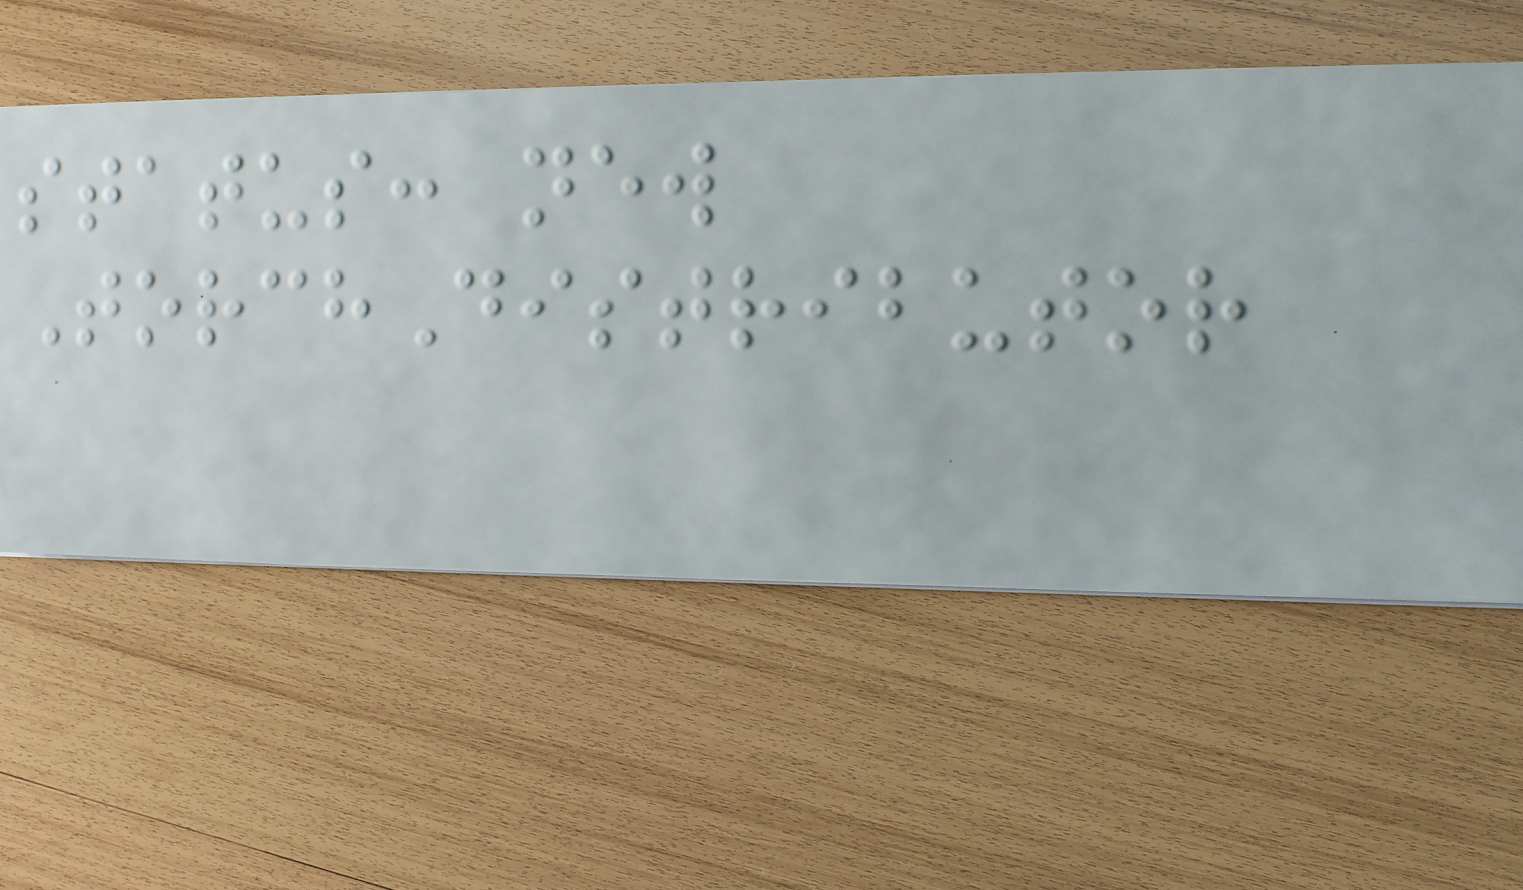status: new
TorchDistributor
